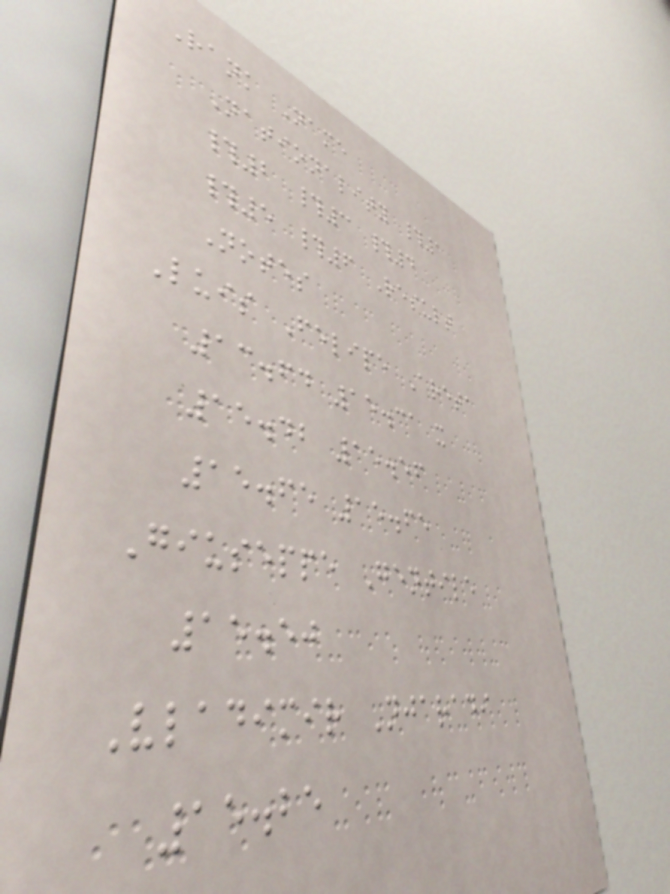Rank Name
Nationality #1
#2 #3 #4
#5 #6 Result
Notes
Luis Felipe Areta
13.64 15.31 x
15.42 15.56
15.65 15.65
Giuseppe Gentile
15.50
Vladimir Njaradi
15.25
